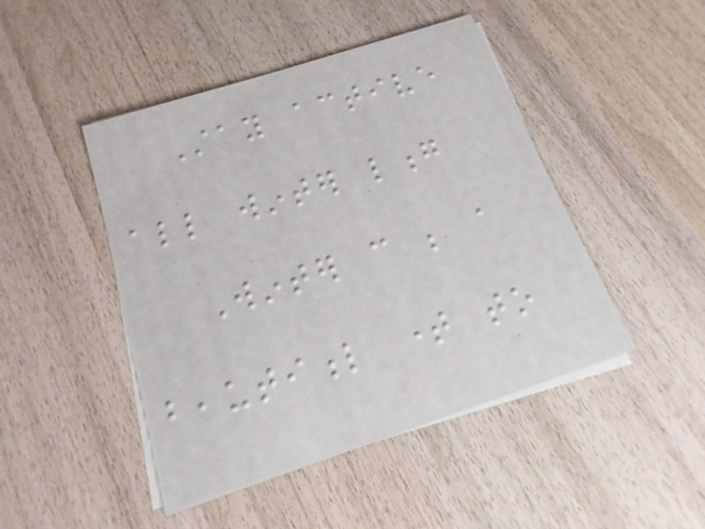Stay active
all winter long
Winter can be a
beautiful time to
